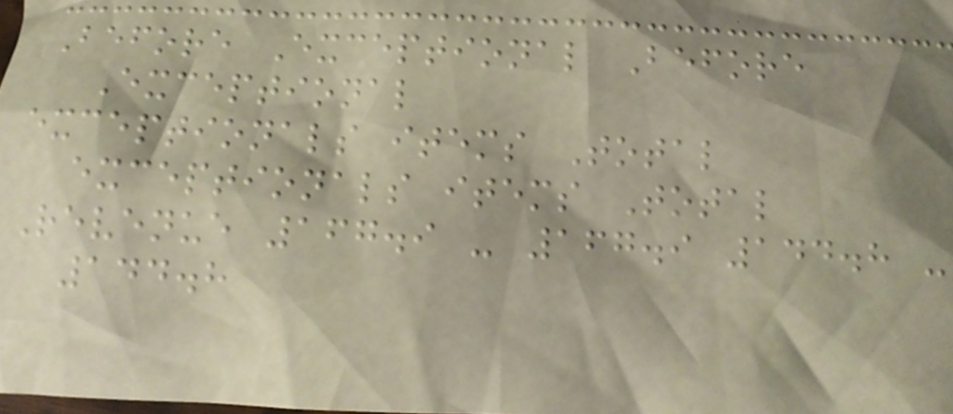Before Exceptional Before
Exceptional
exceptionals items Total
exceptionals items Total
Revenue 167.9 - 167.9 144.8 -
144.8
